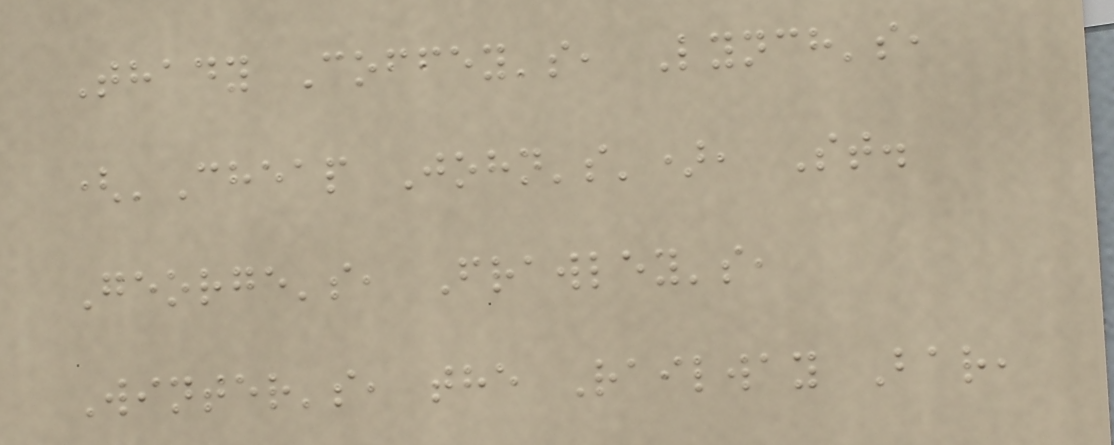Thady Coffey's, Lynch's,
('Cheap John's'), St.
George's, Frawley's,
Winter's, the Railway Bar,
